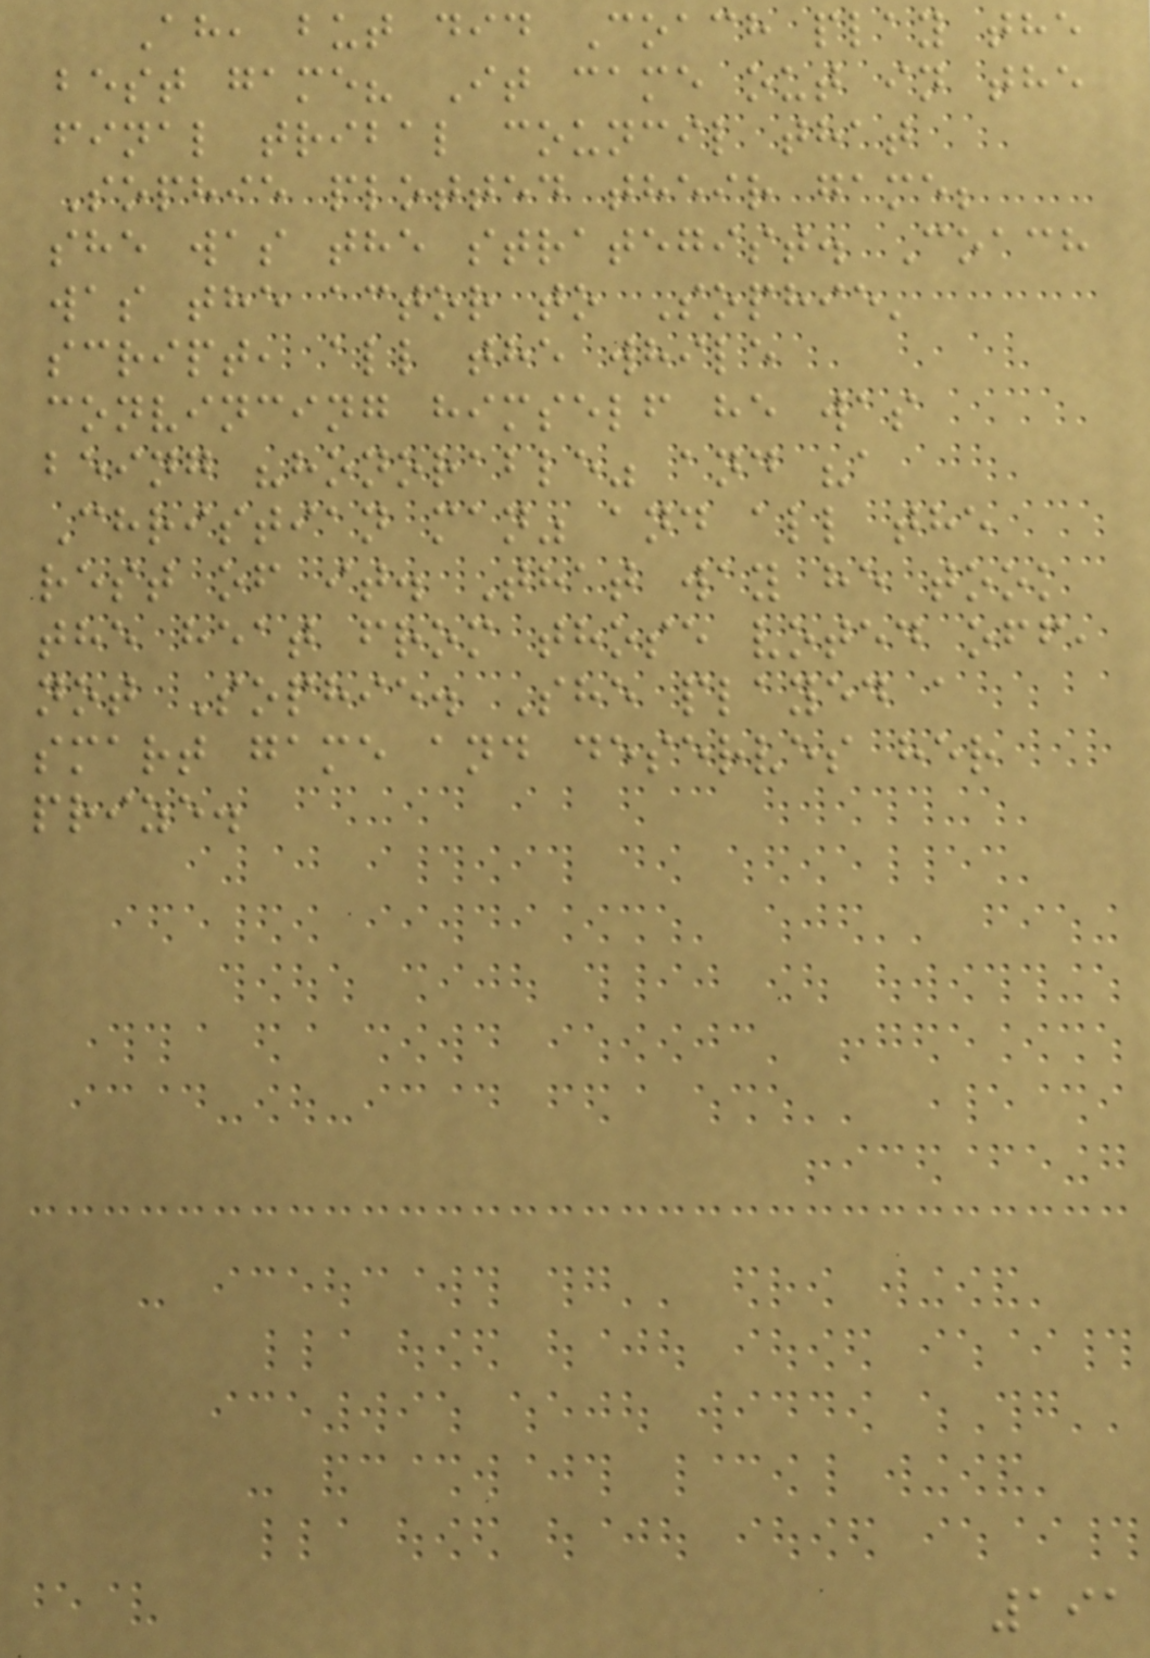Ah, but did Coach play the
best game? It came out in the
final tribal council that
Sophie plotted their game;
she was the strategist. Coach
was the actor to Sophie'
script, all the while
convincing himself he was
being "honorable" and "a
Christian man" and all the
rest of it. That way he took
the heat from those voted off,
not Sophie. She played a
smart game and deserves her
prize.
191
